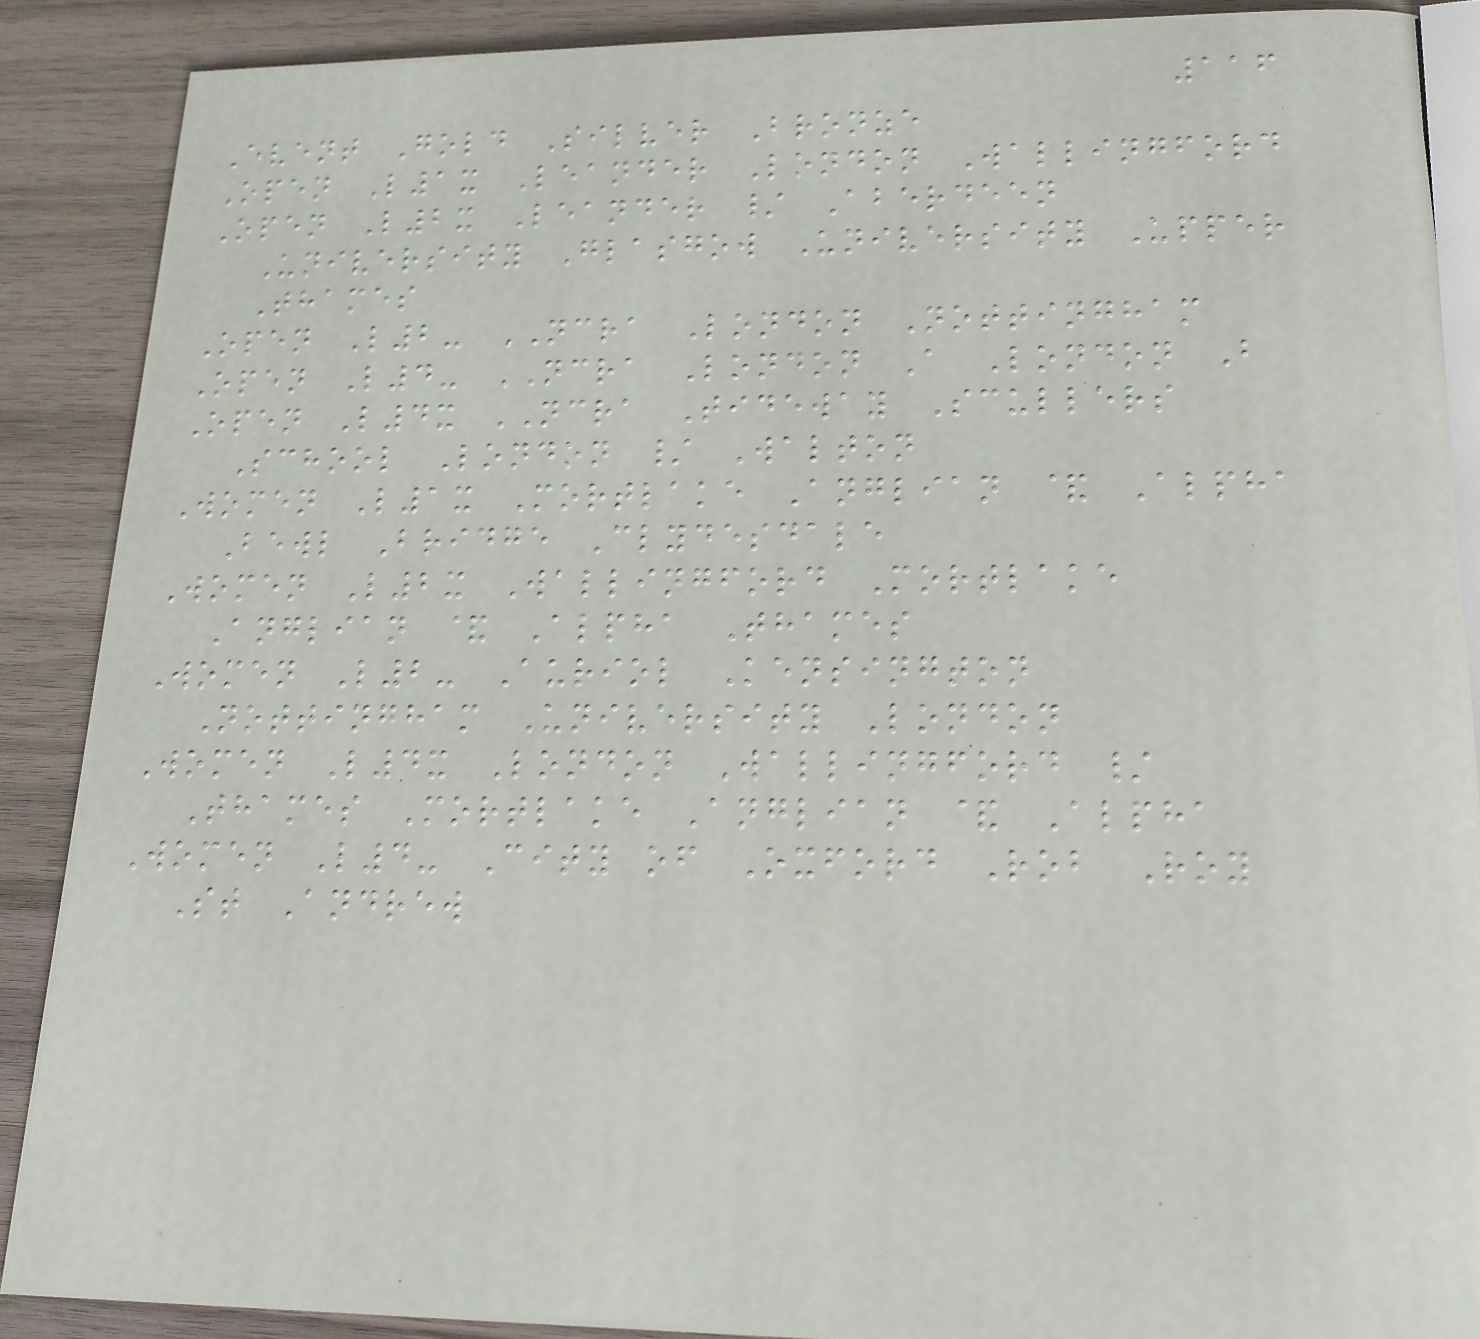116
Event Gold Silver Bronze
Open L1x Leander London Wallingford
Open L2x Leander / Aberdeen
University Glasgow University Upper
Thames
Open L2- NCRA London Nottingham
Open L4- NCRA London A London B
Open L4x NCRA Tideway Scullers
School London / Walton
Women L1x Mortlake Anglian & Alpha
Bewl Bridge Clydesdale
Women L2x Wallingford Mortlake
Anglian & Alpha Thames
Women L2- Auriol Kensington
Nottingham University London
Women L4x London Wallingford /
Thames Mortlake Anglian & Alpha
Women L4- City of Oxford Rob Roy
St Andrew
